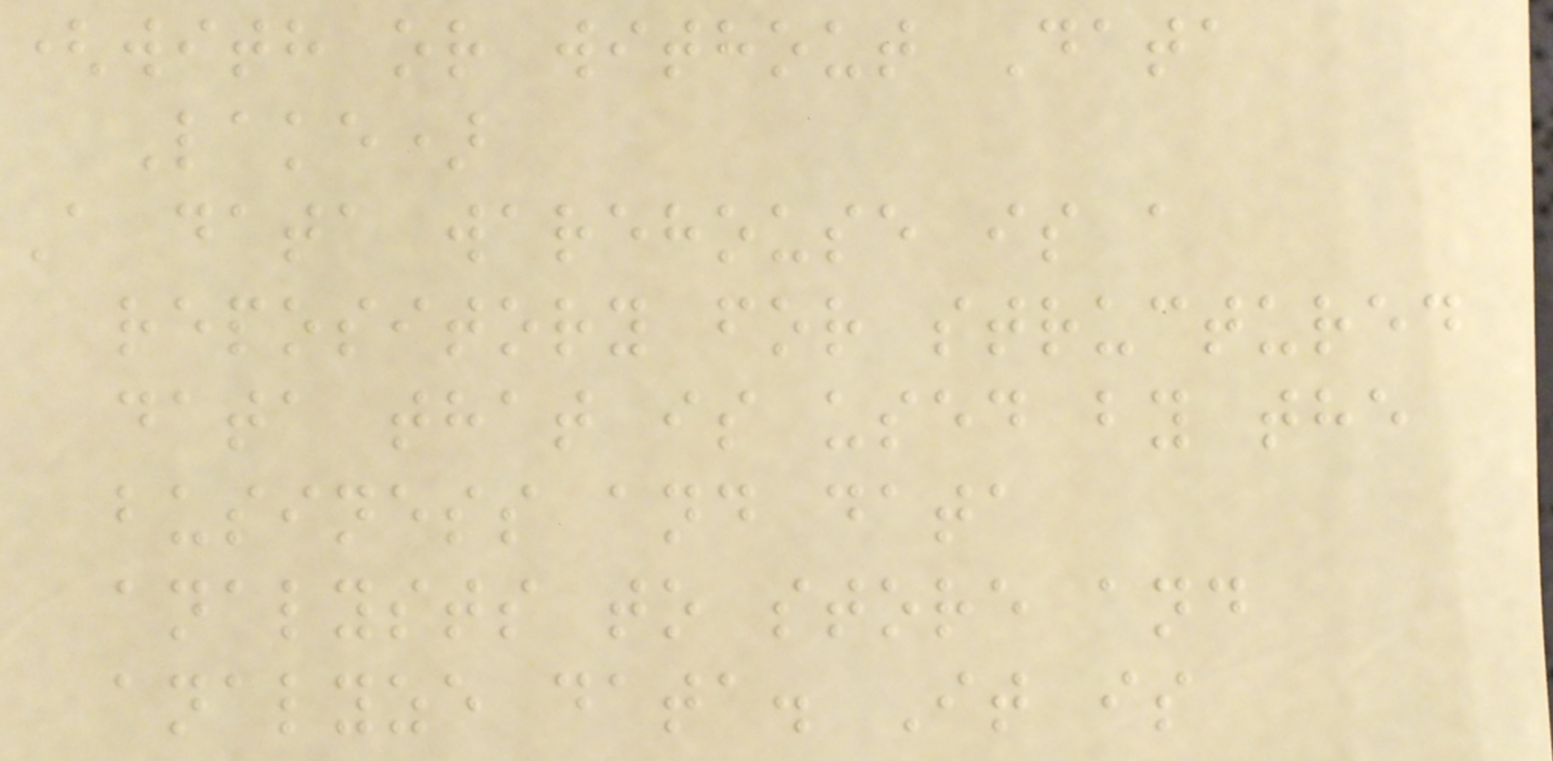(with or without Data
Lake)
A data warehouse is a
repository for structured
data that is used by the
business and data
analysts to store and
analyze data. It is
